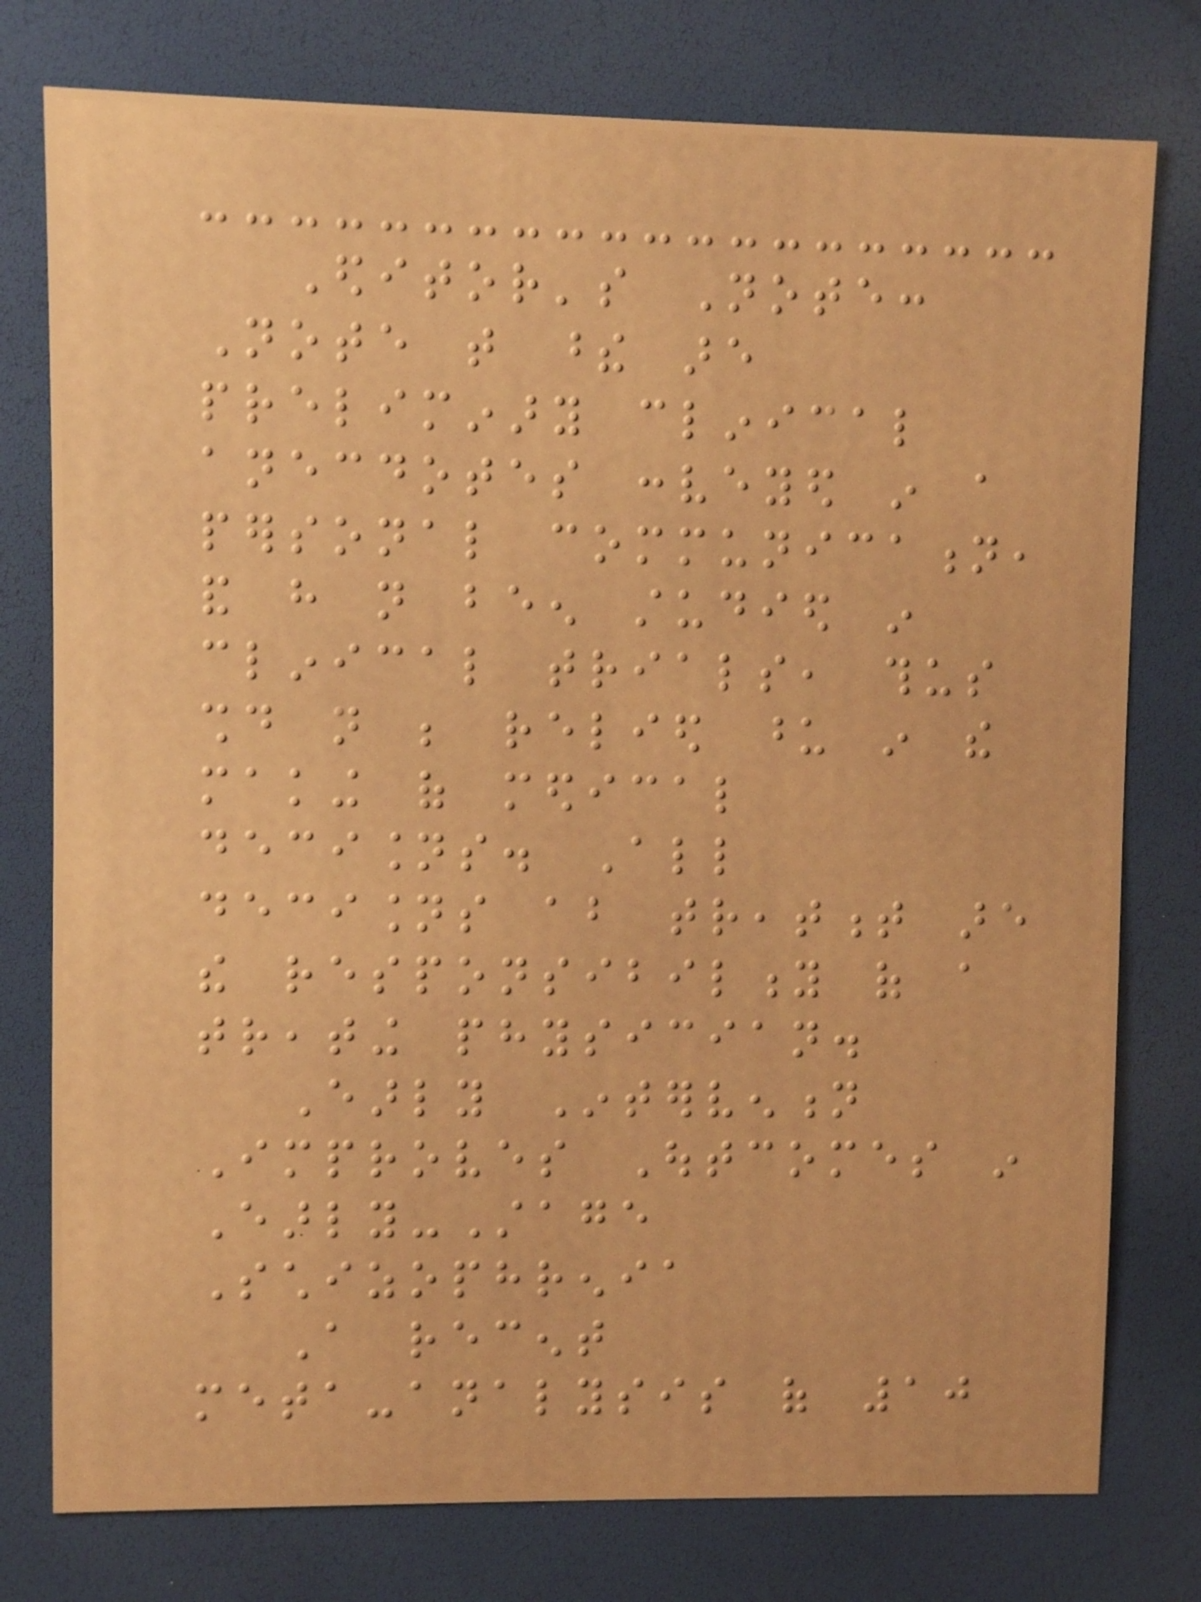Editor's Note:
Note that these are
preliminary clinical
anecdotes conveyed in a
personal communication,
and have not been studied in
clinical trials, thus
should not be relied upon in the
making of medical
decisions. All
decisions about treatment are
the responsibility of a
treating physician.
Early Intervention
Improves Outcomes in
Early-Stage
Schizophrenia
A recent
meta-analysis of 10
